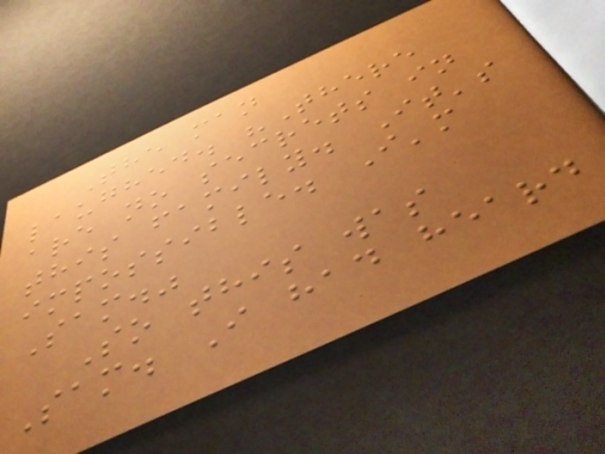The man
laughed. "There
are no secrets in
this family. It's
impossible. I'm
Sam."
So this was
Sam. I had heard
